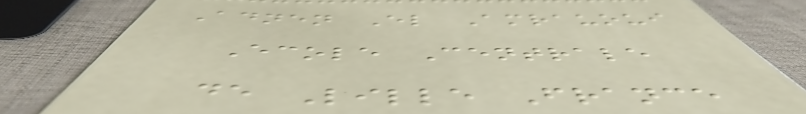Adnen El Amrauoui
Ecole Centrale
de Lille France
